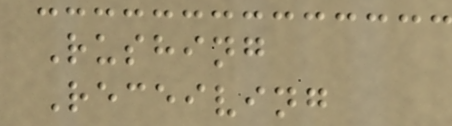Rushing
Receiving
